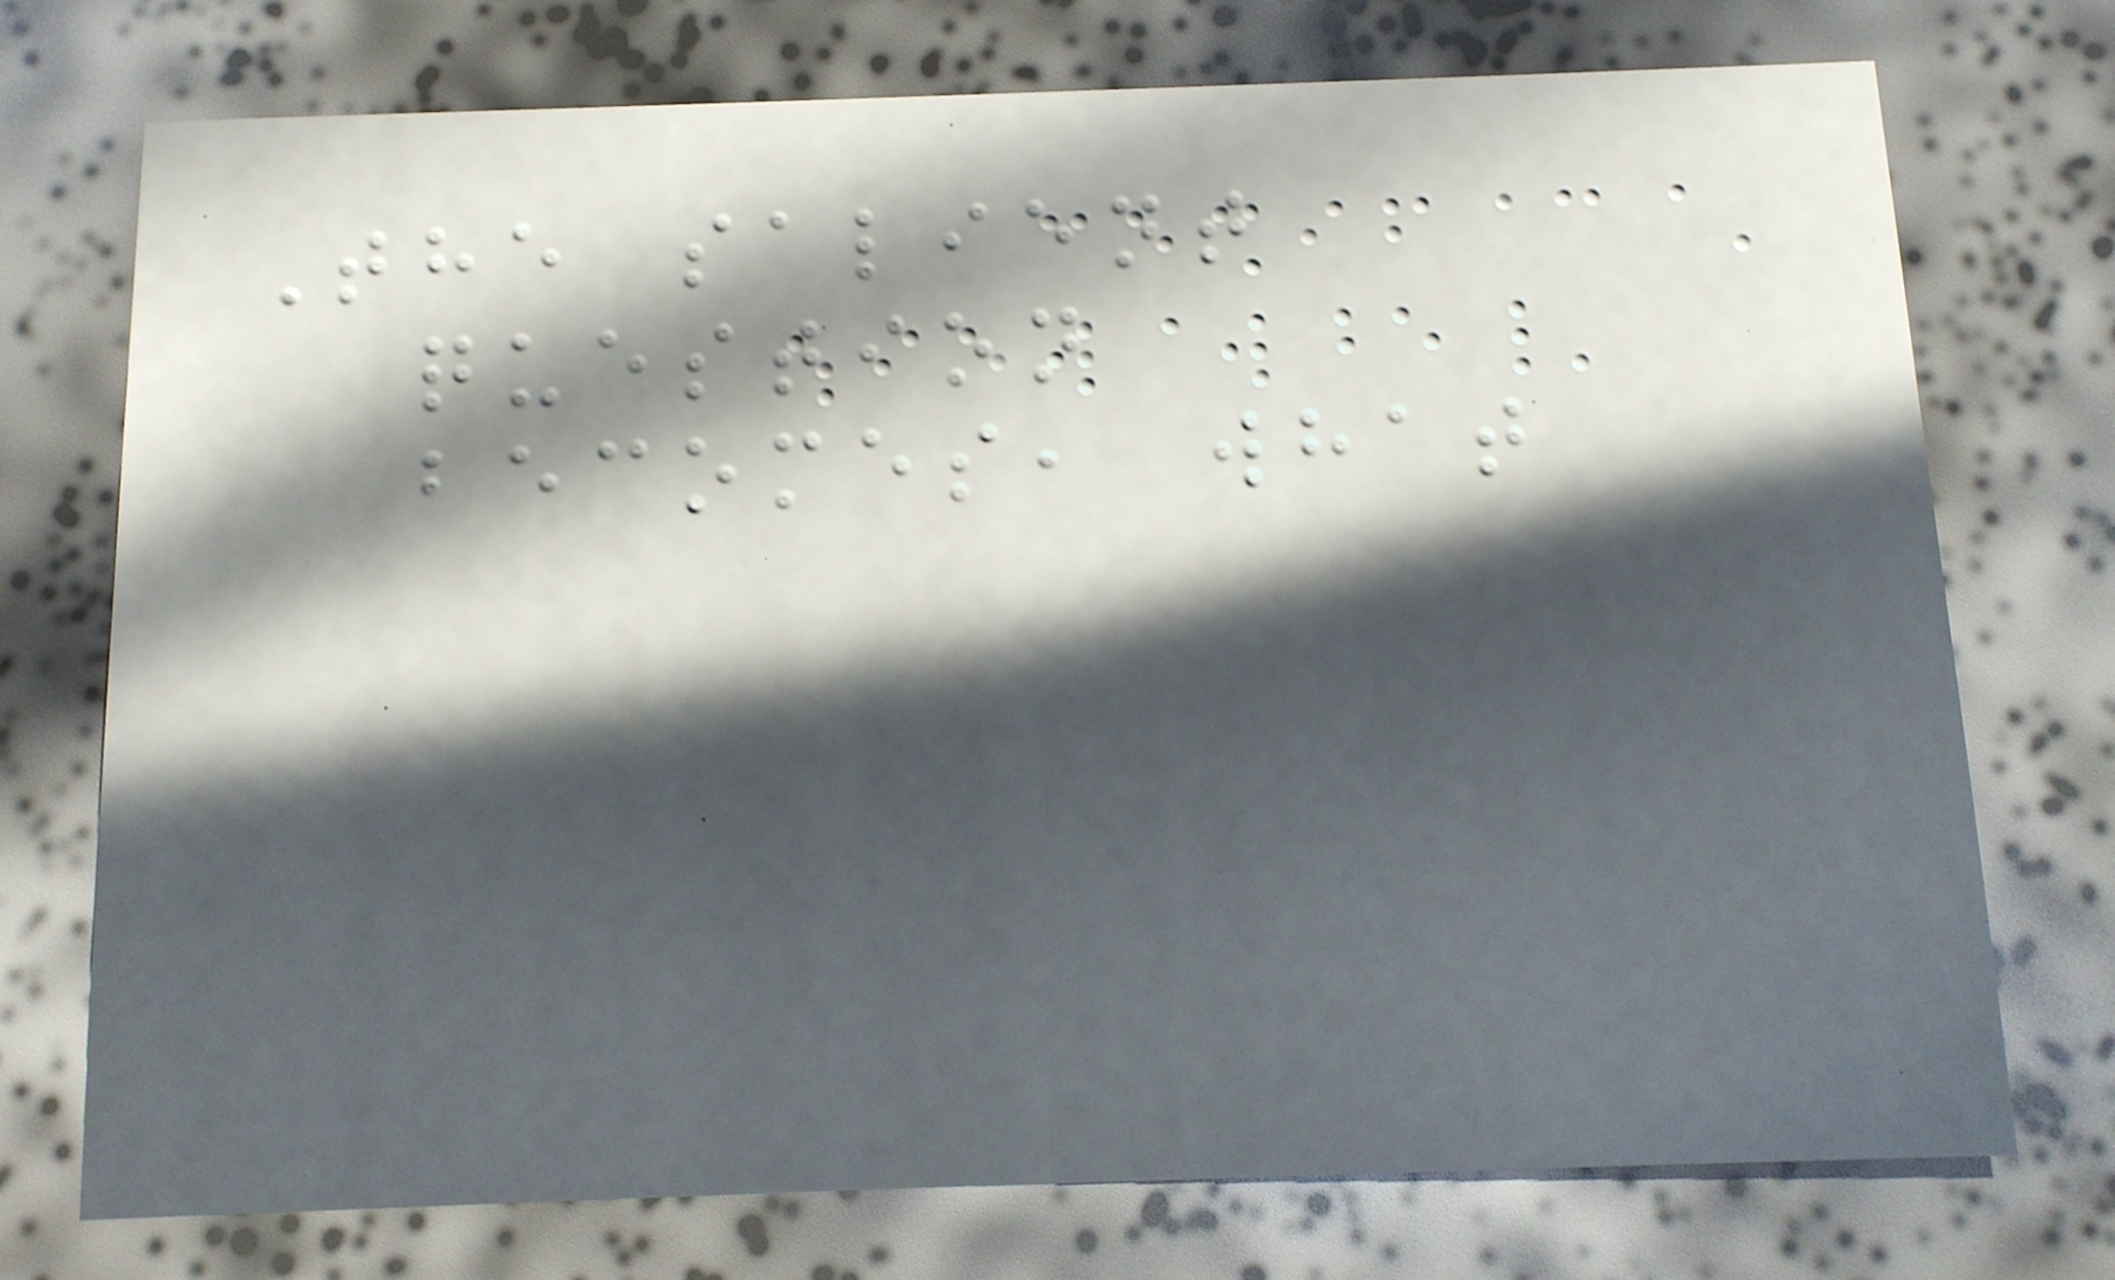The salient
question
becomes, what
